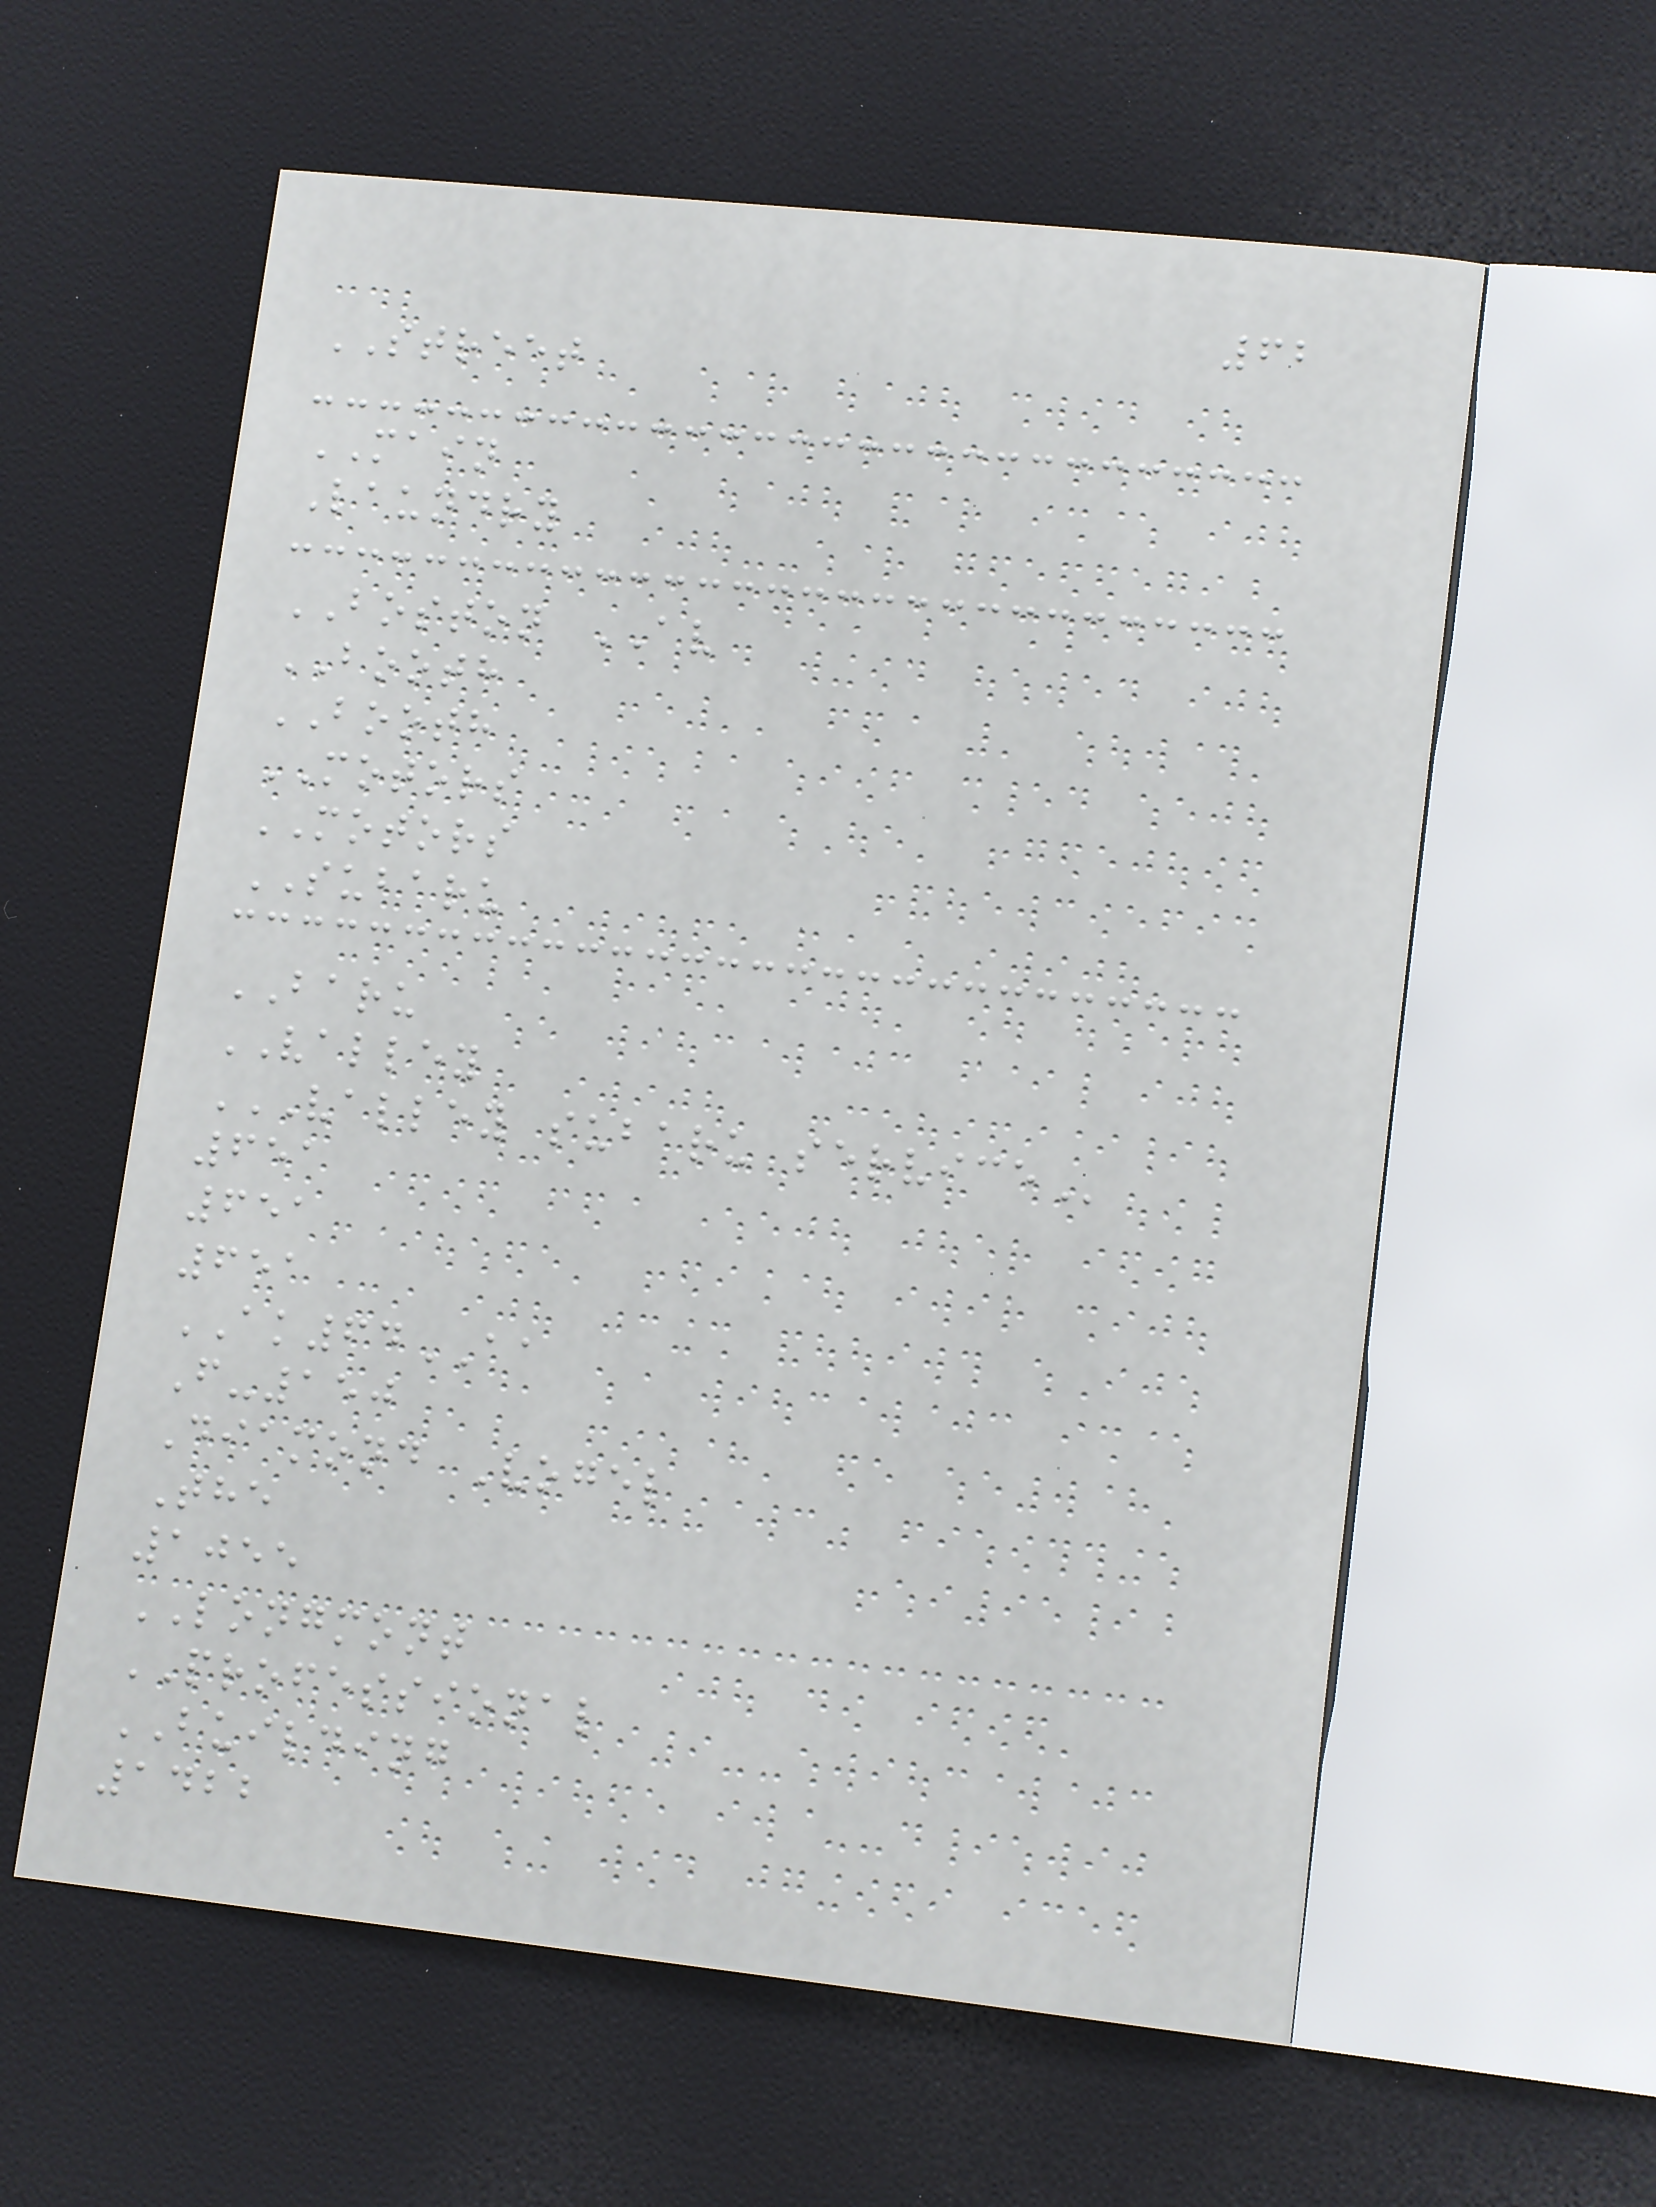62
STREET
MAIN
Laundry
BOSTON AV
BOOTH
BOOTH
MOTORS
MOTORS
SUBARU
BARU
VALLEY
VALLEY SUBARU SERVICE
651
651
651
AK64AA
F-150
Diamond Vogel
The
1055
LONGMONT
PROFESSIONAL
BUILDING
1422
